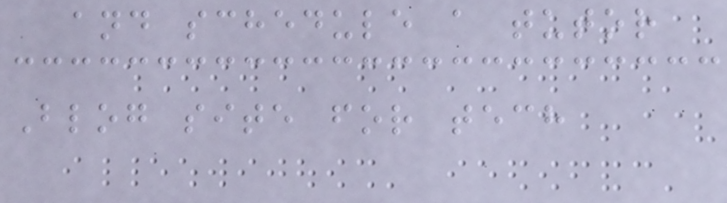and schedule a tutor
Blog site for tech
